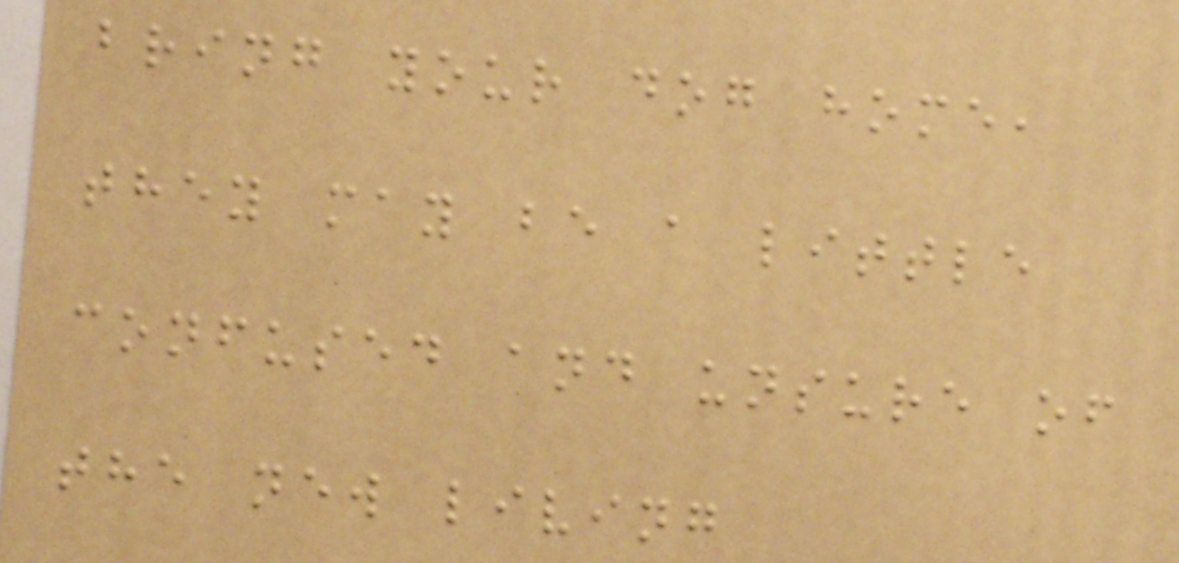bring your dog home,
they may be a little
confused and unsure of
the new living
